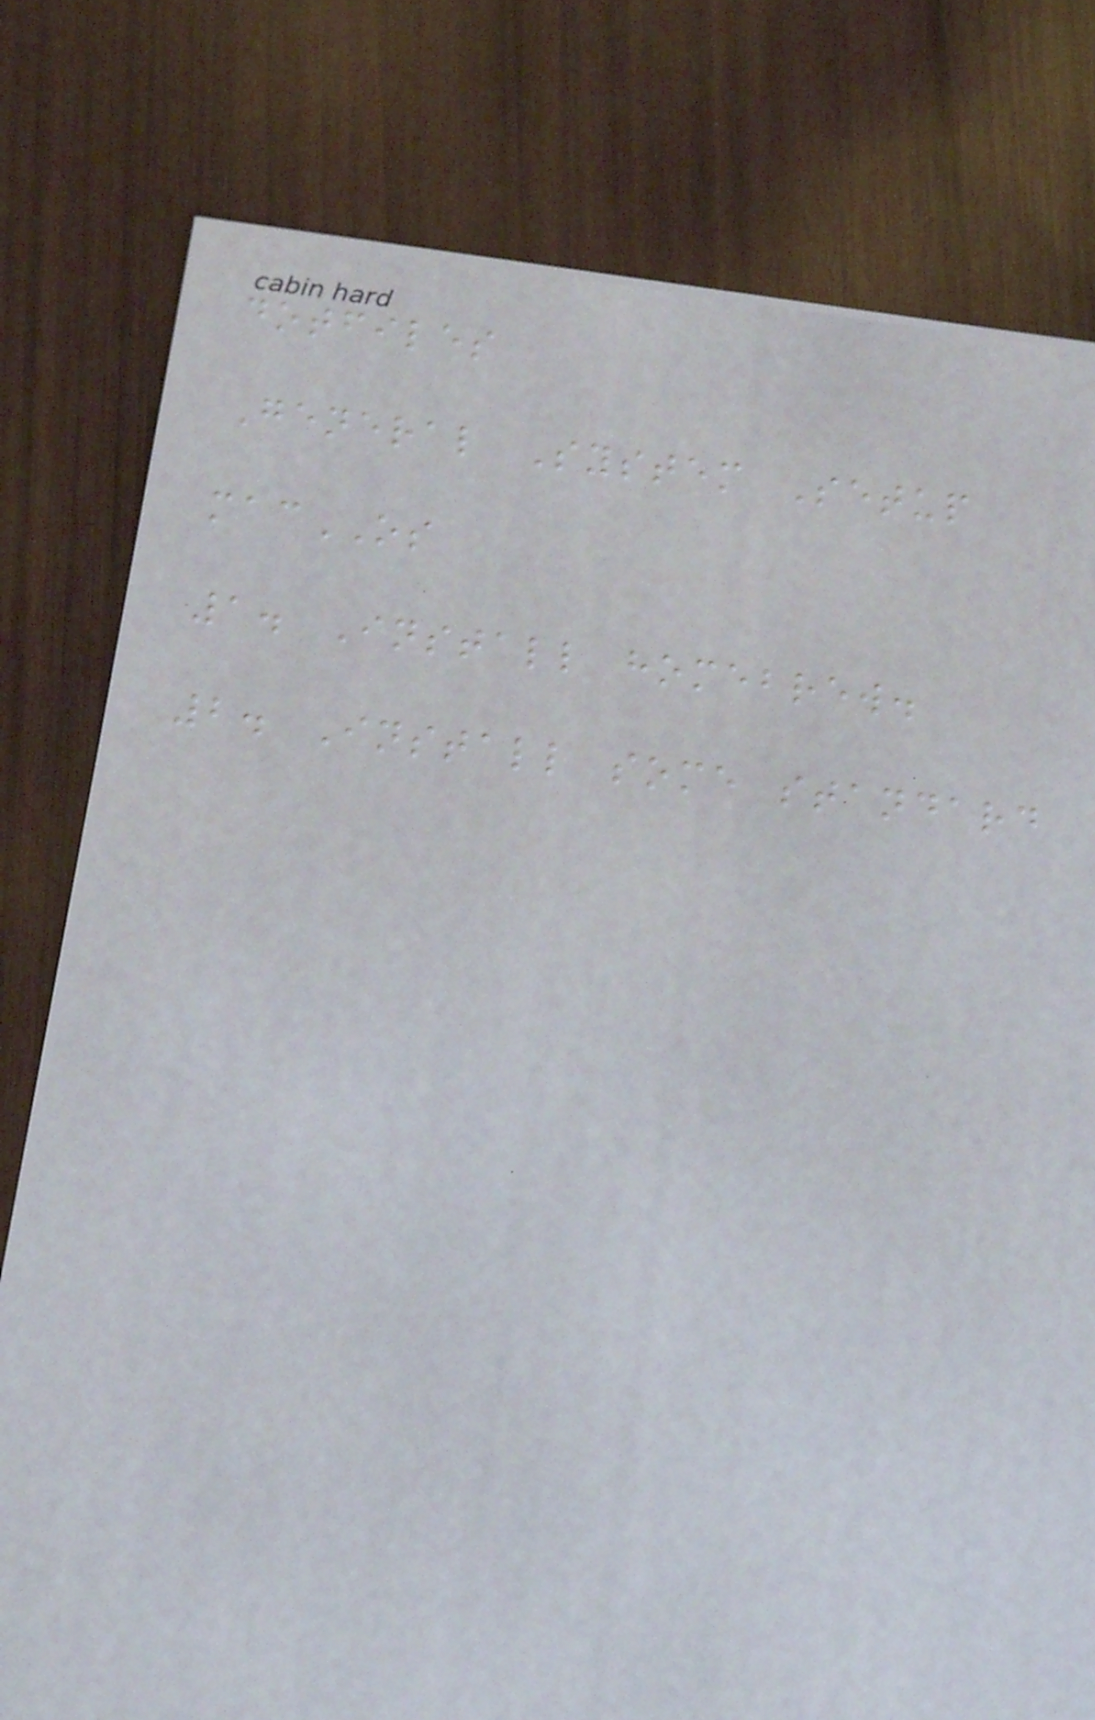dotfiles
General System Setup
macOS
1. Install homebrew.
2. Install some standard
